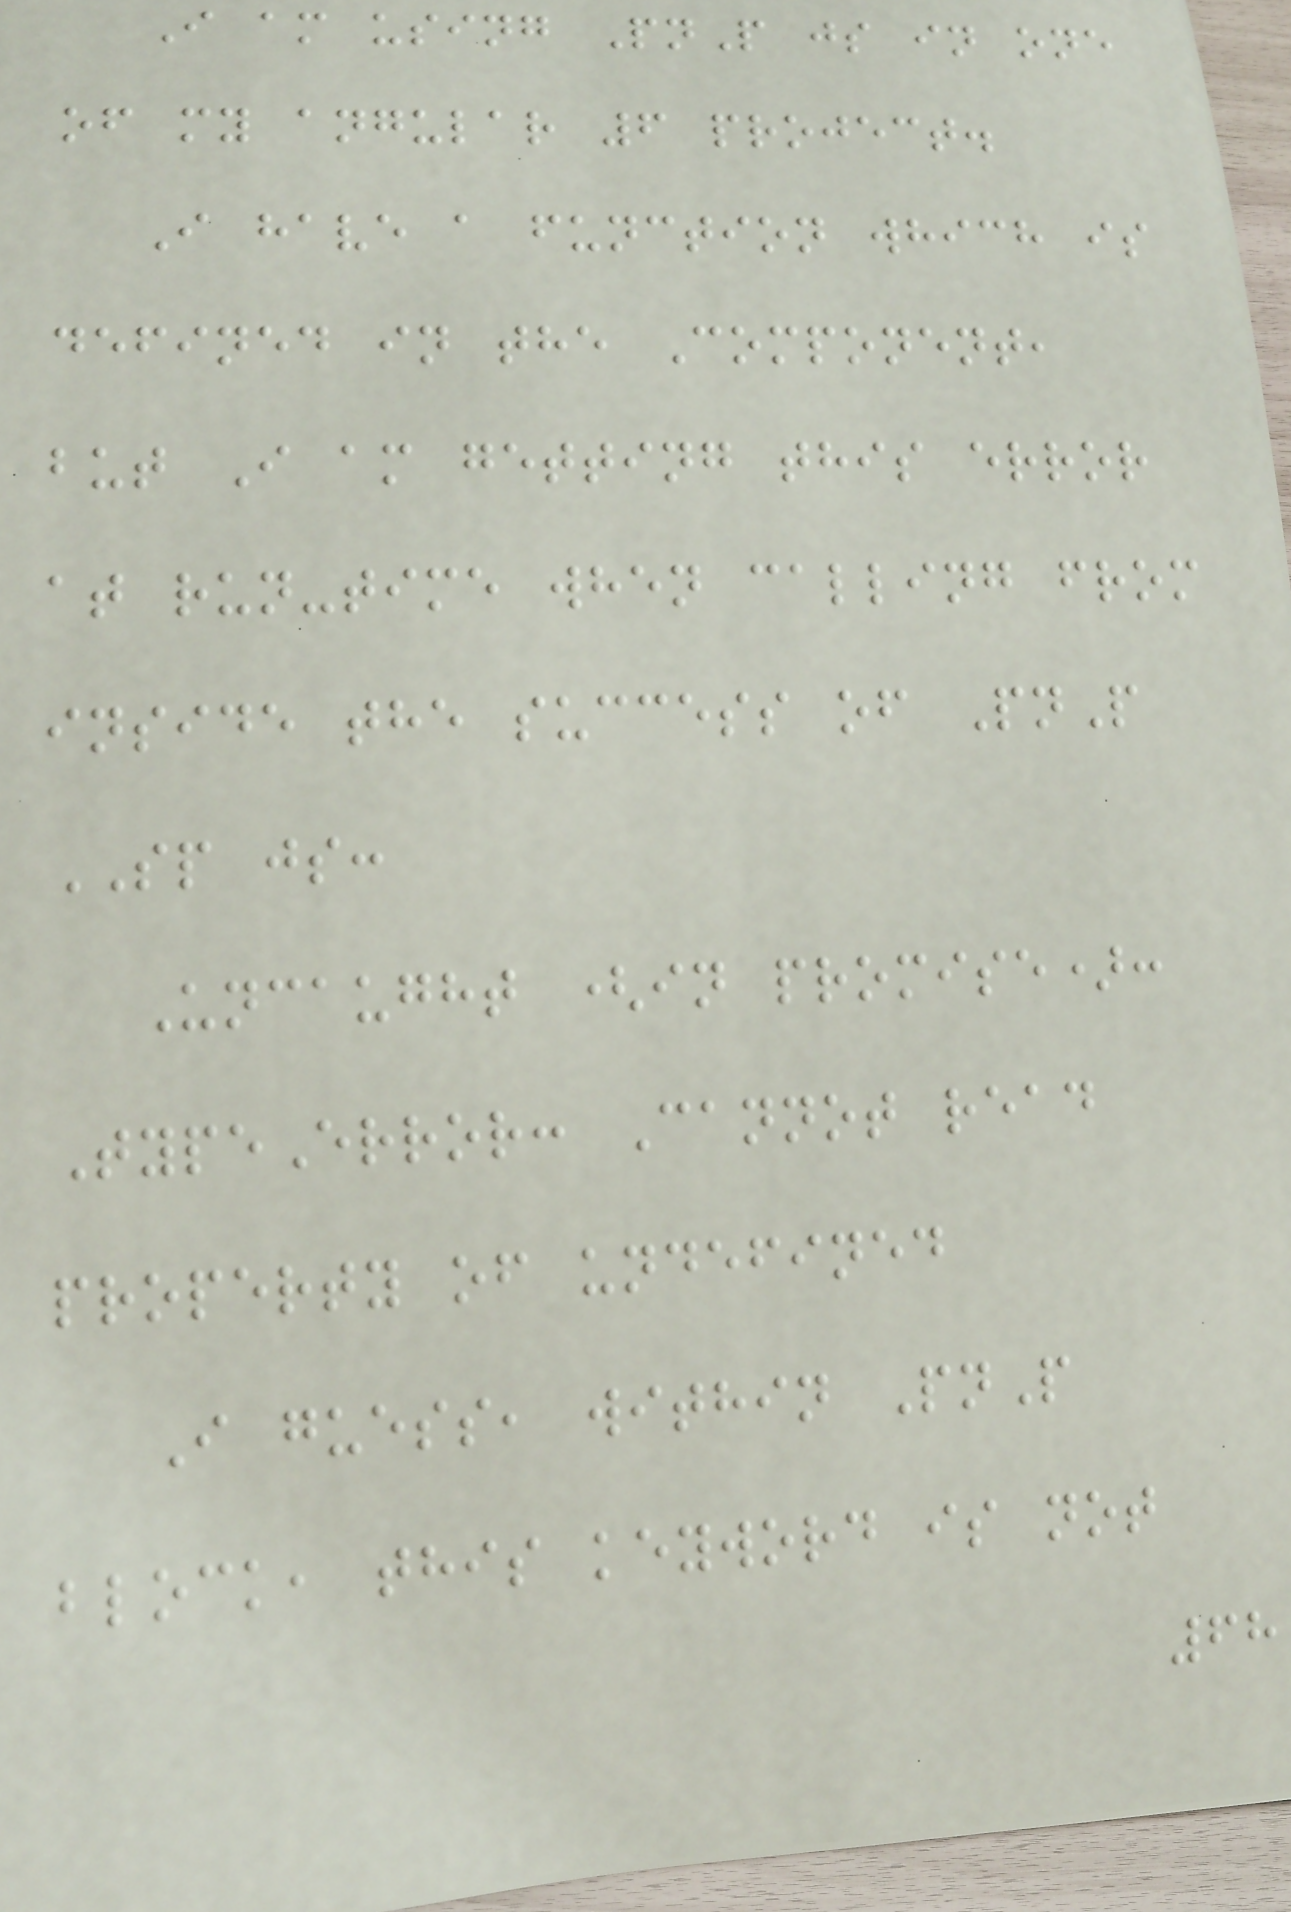I am using PnP js in one
of my angular 6 project.
I have a function which is
defined in the Component,
but I am getting this error
at run-time when calling from
inside the success of PnP
SP js:
Uncaught (in promise):
TypeError: Cannot read
property of undefined
I guess, within PnP
block, this keyword is not
68
